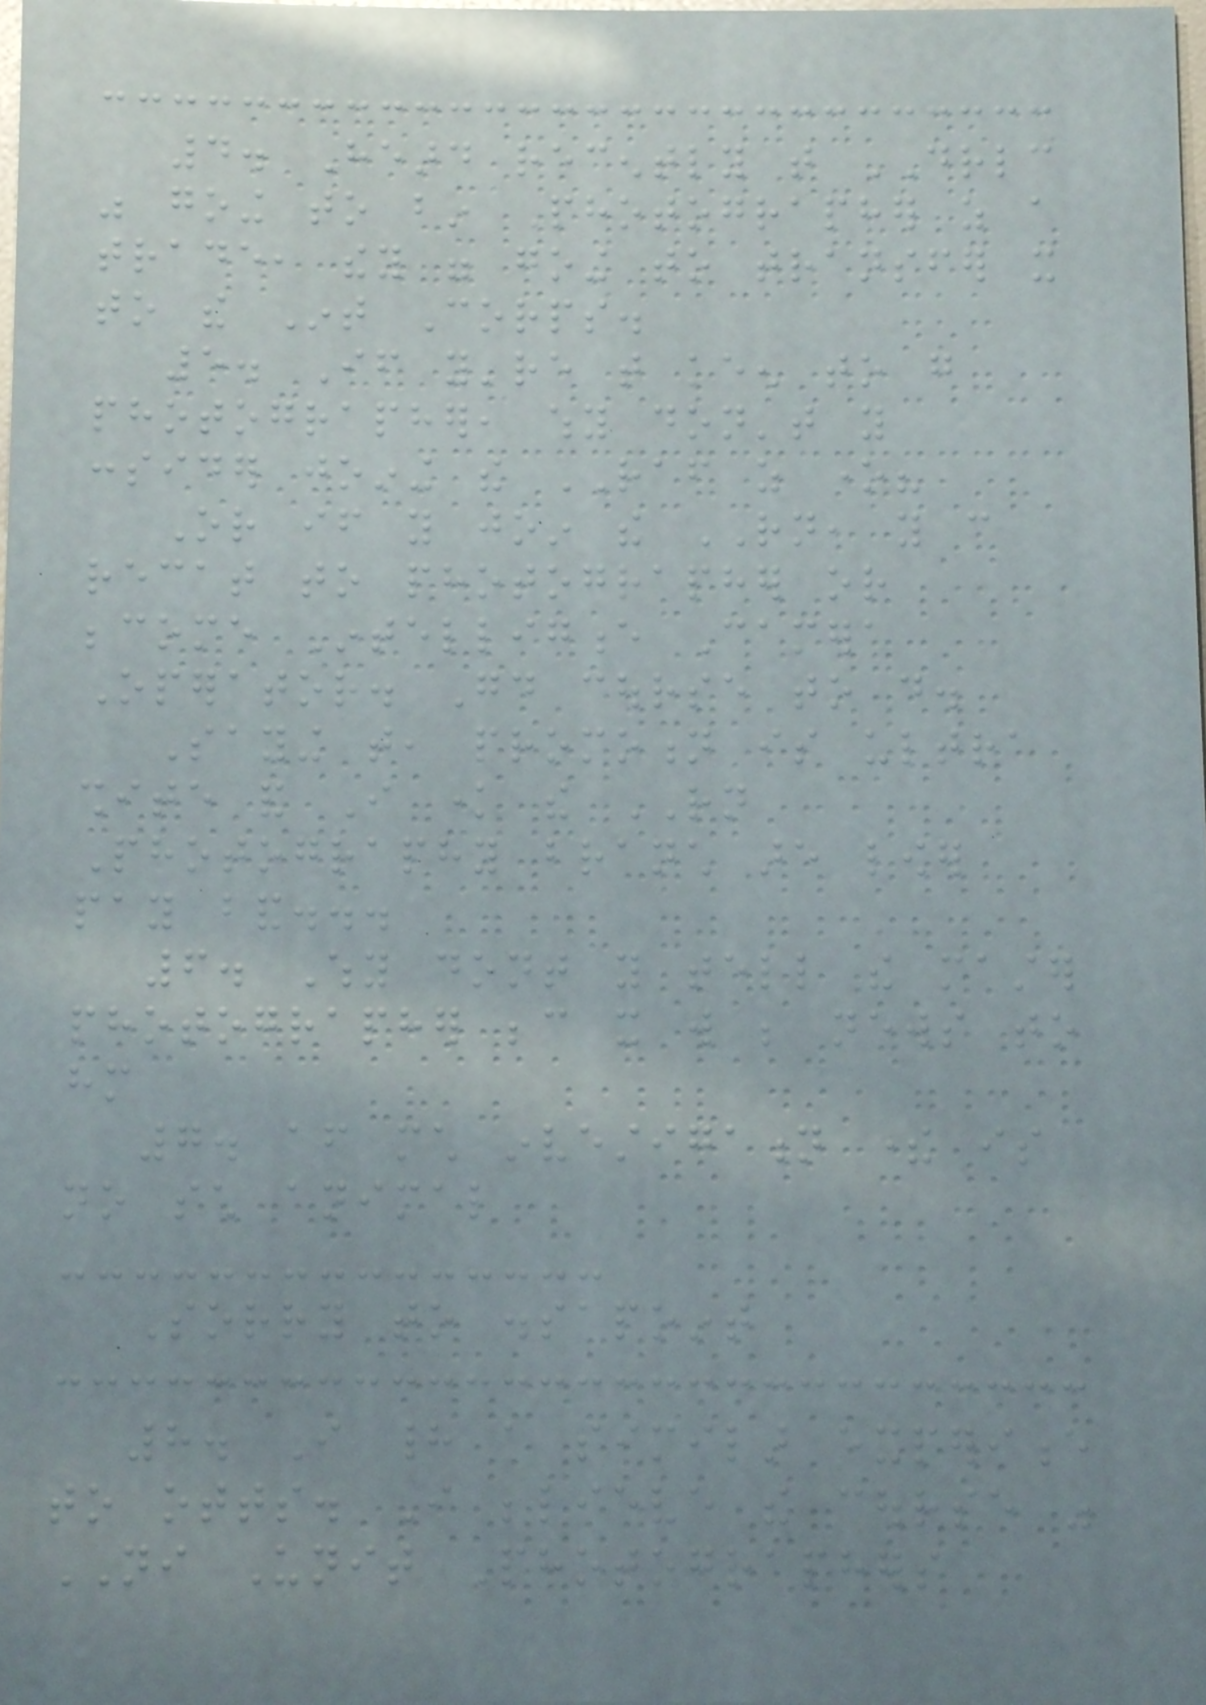4. Heard recently that DRLC
was going to bin Photographer as a
trade, they were going to transfer it
to the Int Corps.
5. If you're that keen to go
photographer, why don't you
consider joining the RAF as one?
Or if you join the RN, you can
recat to photographer or
become Intelligence Camera
Operator. Good course to do.
Saying that, promotion is ultra
shite and I know the RN
Photography branch are lower
pay band...
6. Why dont you tell the master
photographer because it will be news to
him
7. after much investigation there is
no such animal
Sorry to dissapoint
8. I had a similar experience
to otts. I believe the course was
NI Unit Photographers
